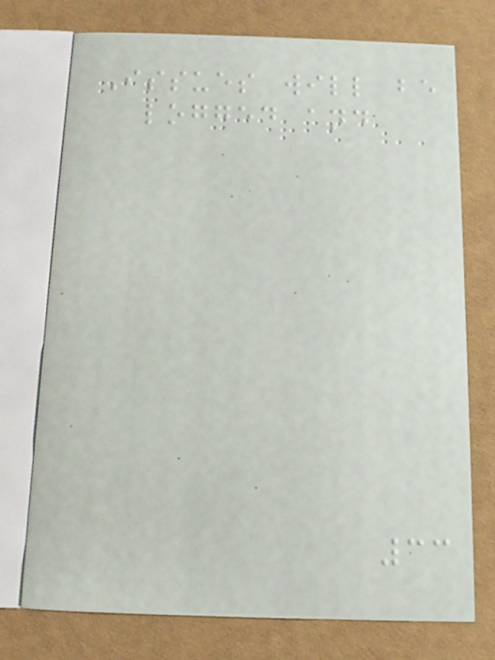Issues will be
logged and
33
